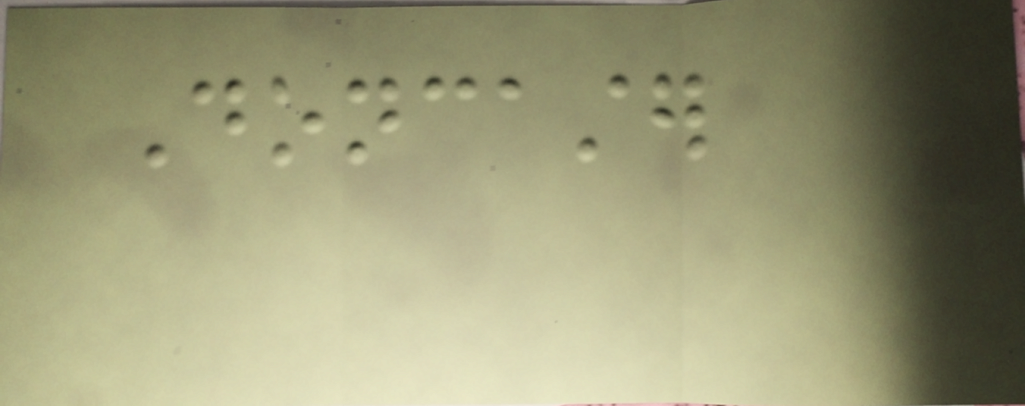Doncaster
